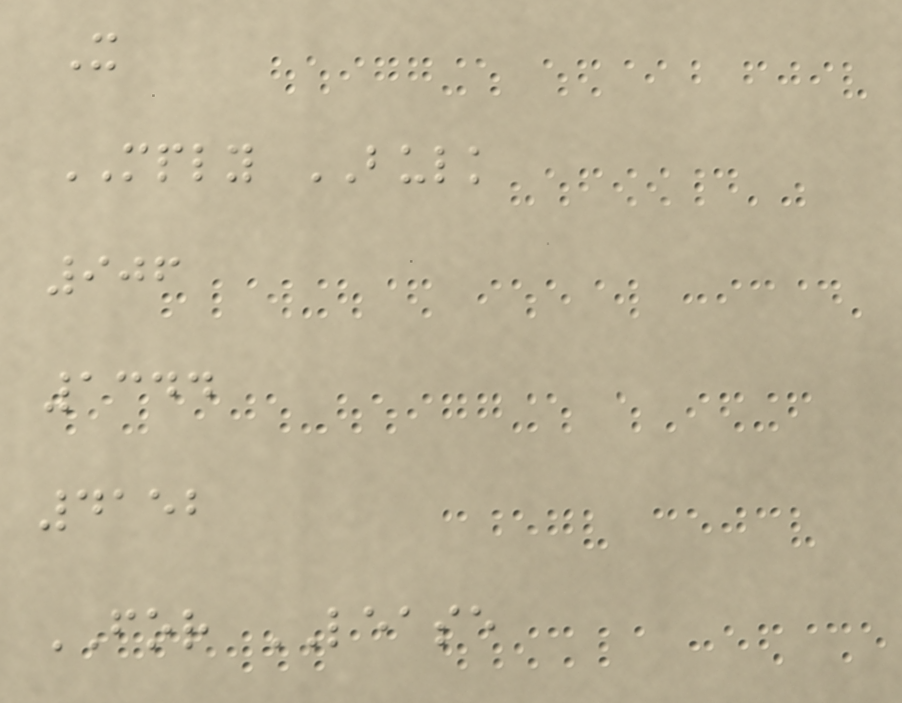X
MPLY BULK
906
1344
4152
FOR LEASE
